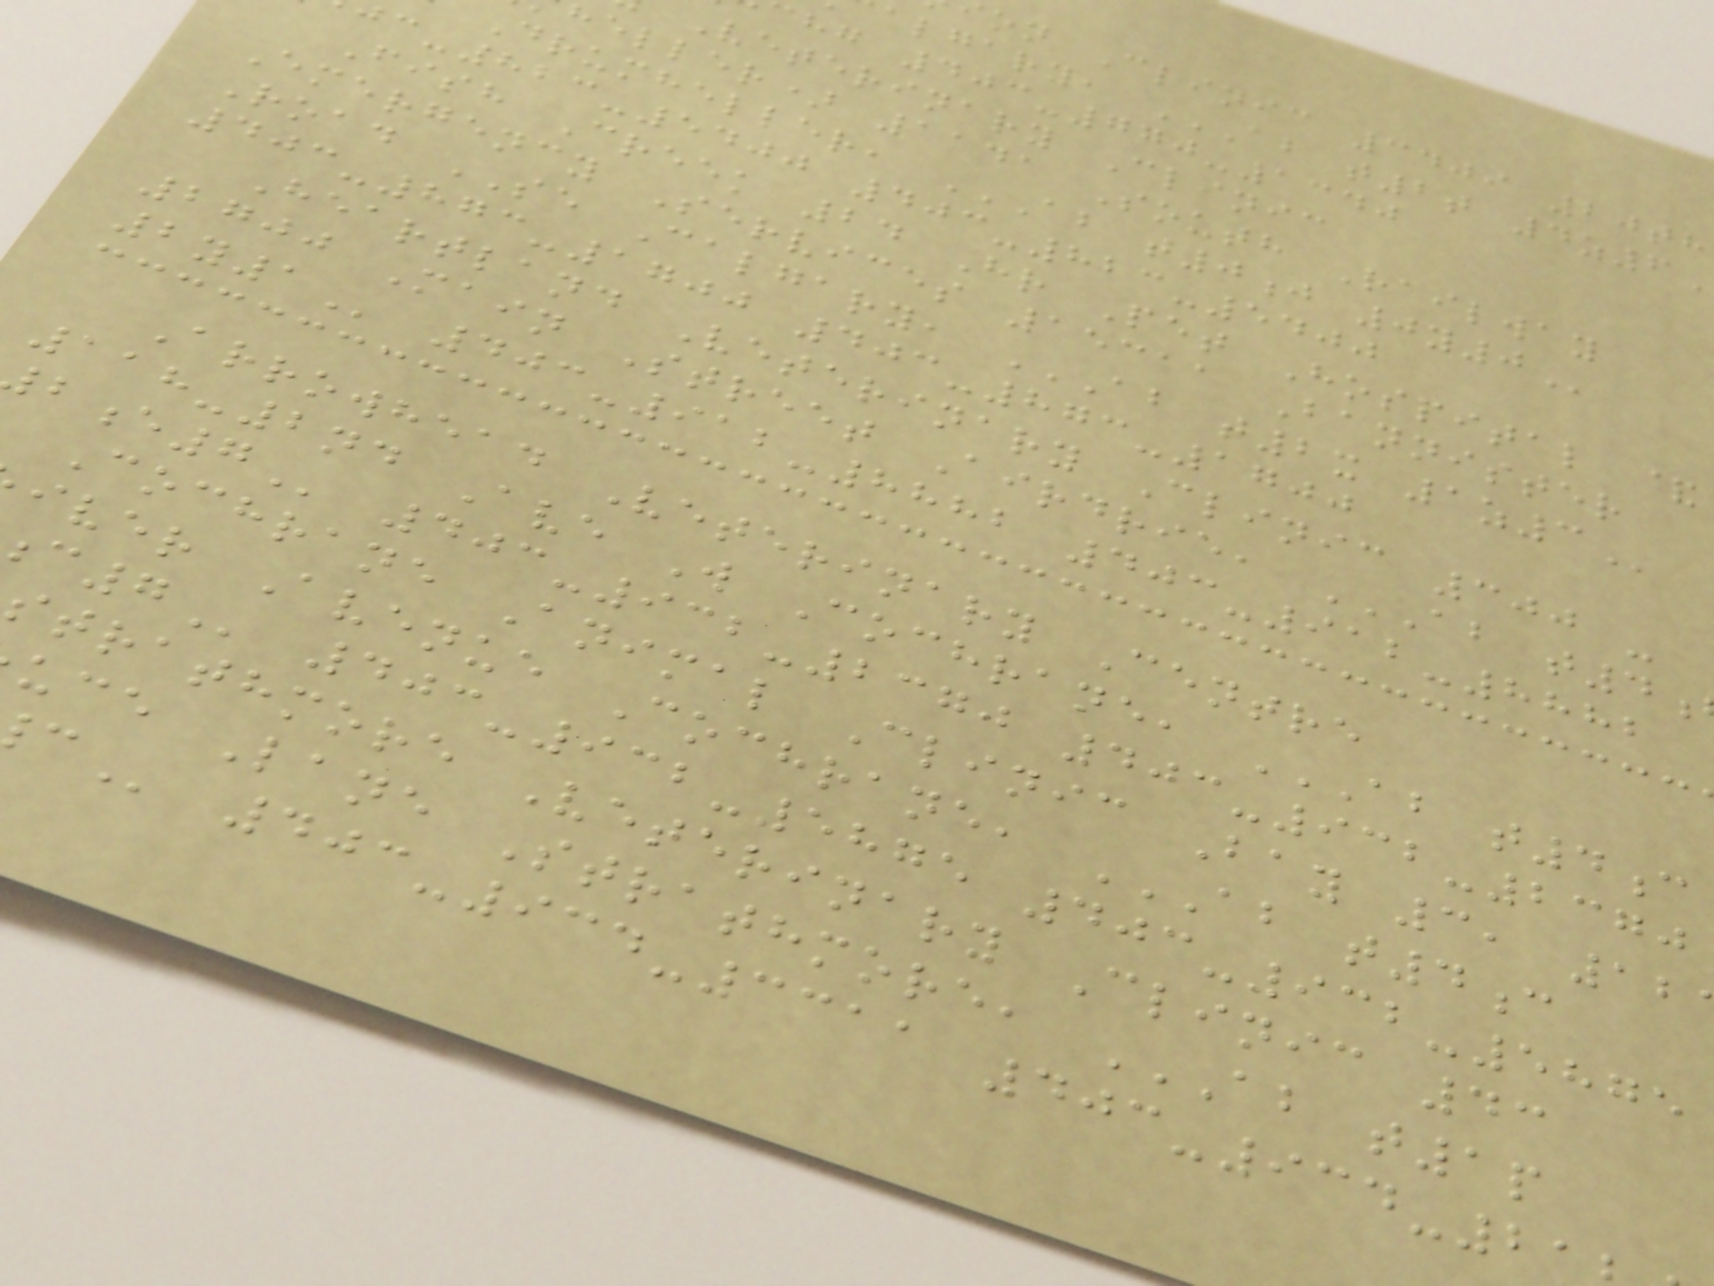on Clinic 3409 20th
hg 403-770-1340
Veterinary Clinic
heller) 1141 South Railway
Drumheller, AB T0J 0Y0
-823-5400 403-823-5400
Fish Creek 24 Hr Pet Hospital &
Emergency Services 15311 Bannister
Road SE Calgary, AB T2X 1Z3
403-873-1700 403-873-1700
Heartland Veterinary Clinic 300 -
403-912-8882 403-912-8882
Arrowhead Veterinary Centre
118-2nd Ave W Cochrane, AB T4C
403-932-2370 403-932-2370
Cochrane Animal Clinic Bay 3, 12
403-932-5875 403-932-5875
strathmore Veterinary Clinic 43
403-934-3311 403-934-2
